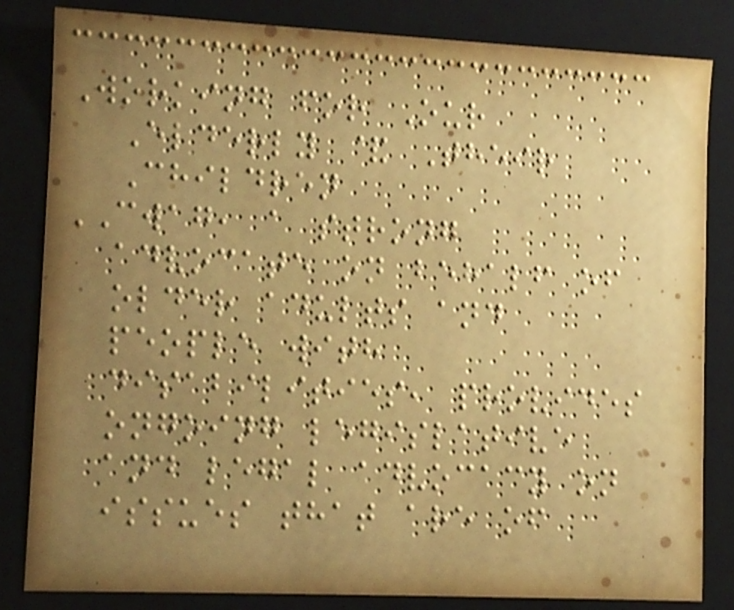Working for Our
Elderly & Their
Children
CWAG, a strong
advocate on behalf of
older adults and
people with
disabilities, provides
ongoing legislative
and legal advocacy on
issues that are of
